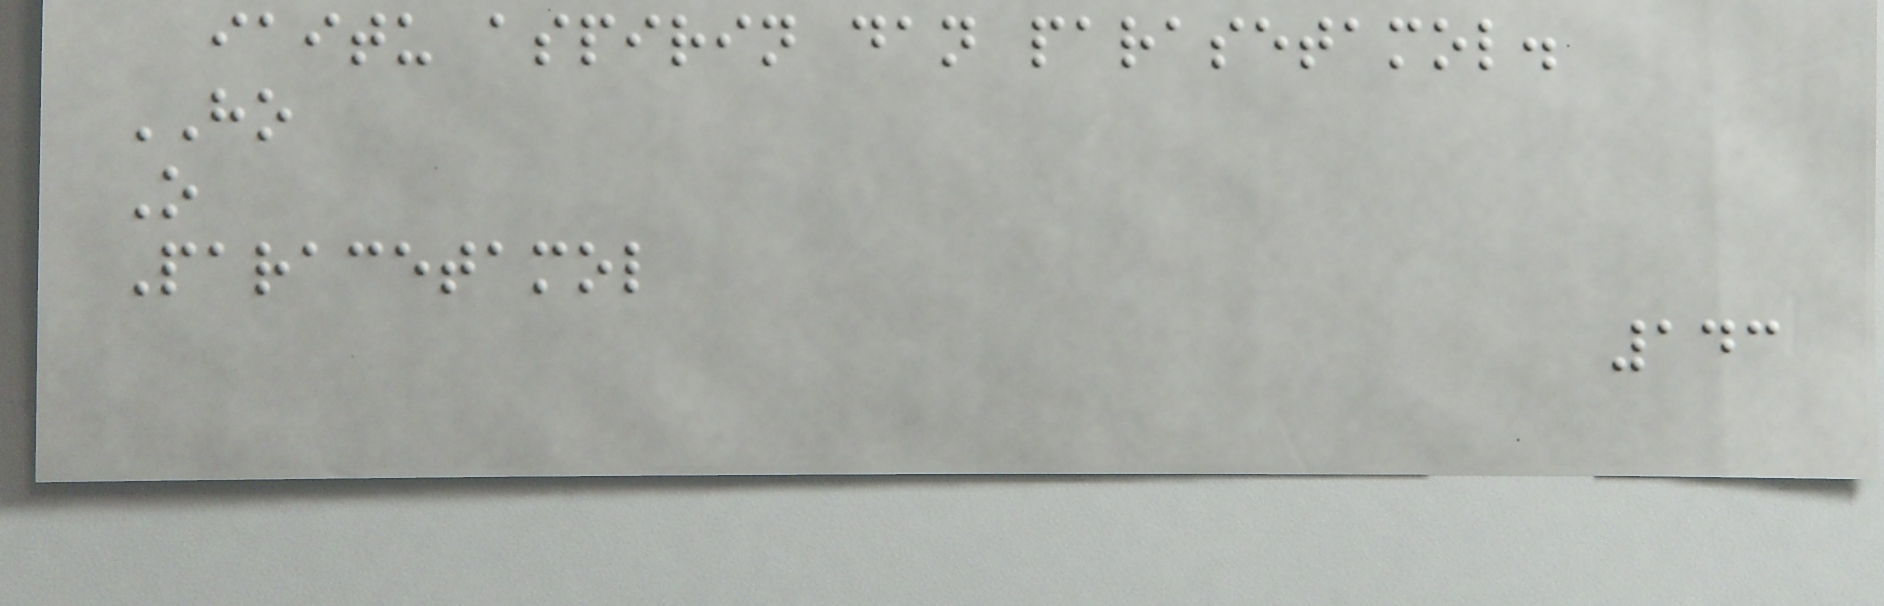iaitu aspirin dan parasetamol.
HO
O
Paracetamol
143
